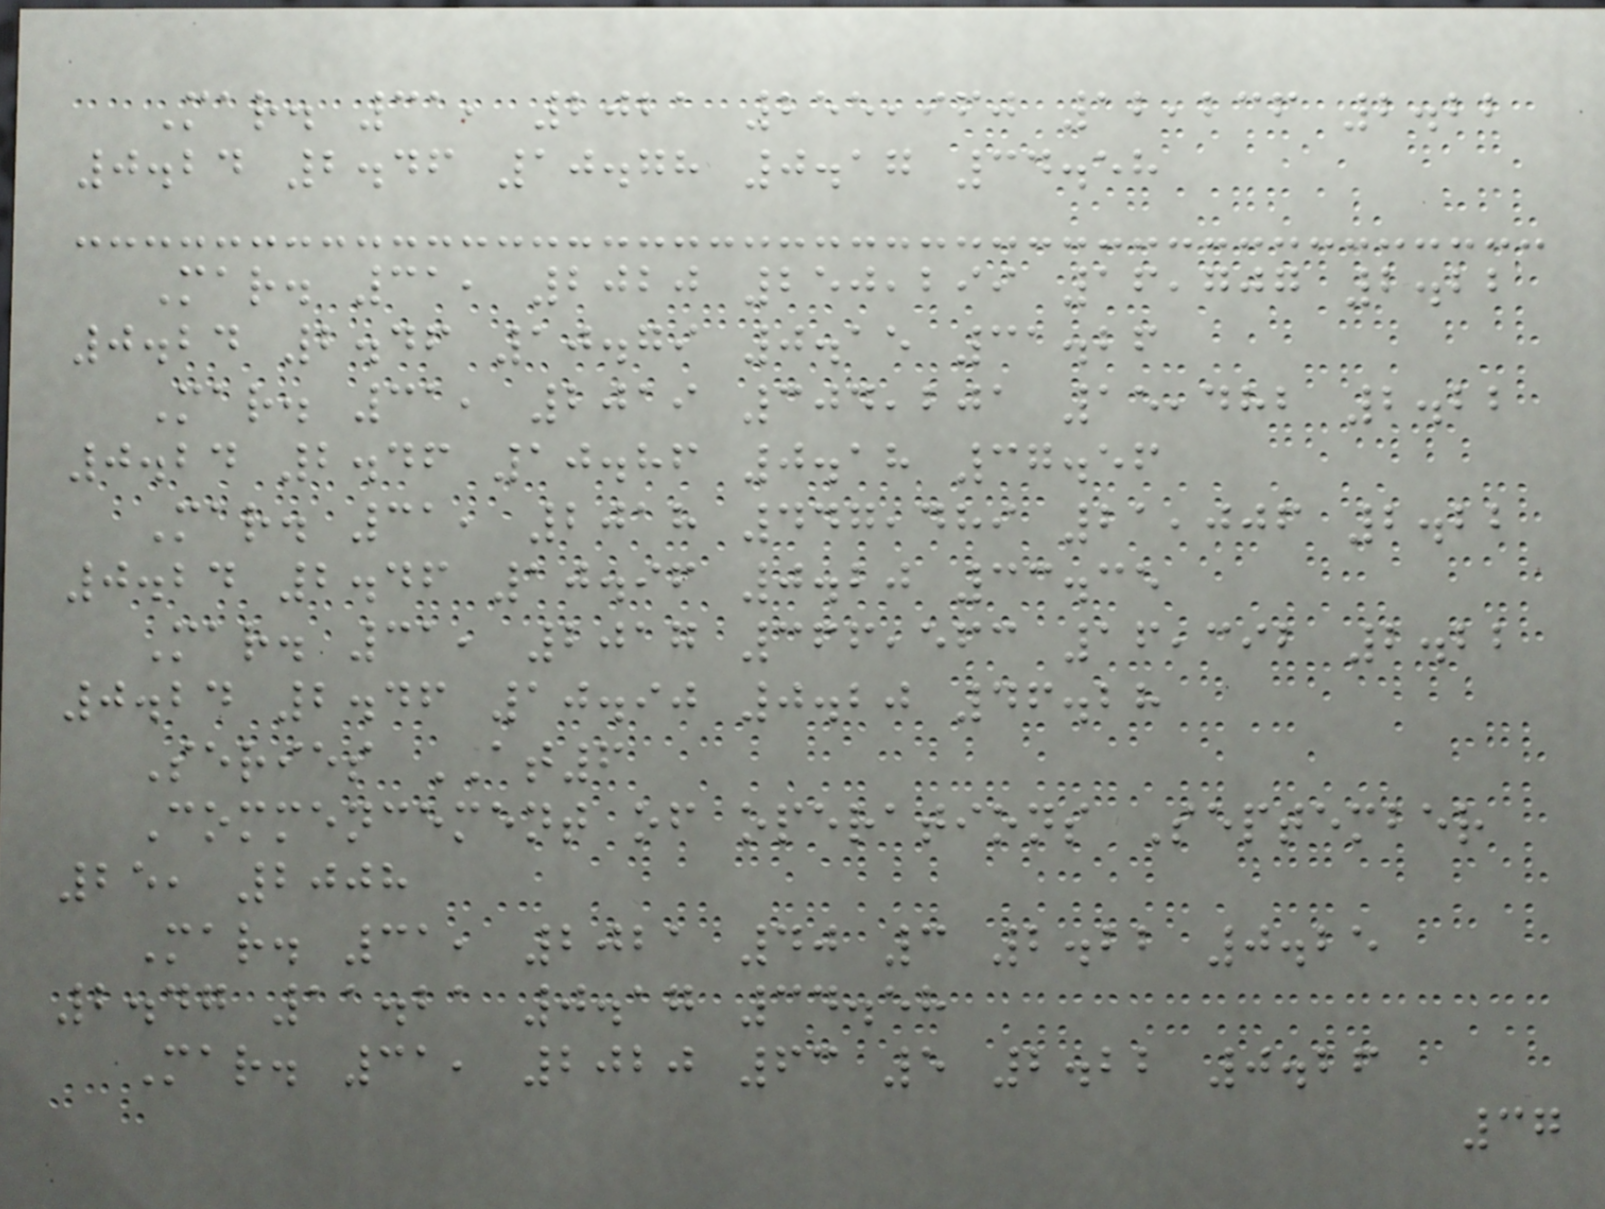Mar. 31, 2021 255,960 12,236 2.22
0.24 2.46 10.78 0.17 34.58
Mar. 31, 2020 250,299 16,707 2.22
0.24 2.46 10.79 0.15 31.26
Mar. 31, 2019 304,201 15,482 2.22
0.24 2.46 10.86 0.18 37.56
Mar. 31, 2018 447,489 21,006 2.22
0.24 2.46 10.96 0.20 33.35
Mar. 31, 2017 366,563 16,392 2.22
0.24 2.46 10.90 0.20 46.28
Series AT6
Commencement of operations September
25, 2008
Mar. 31, 2021 40 3 2.22 0.25
2.47 11.21 0.17 34.58
Mar. 31, 2020 63 5 2.22 0.26
37
